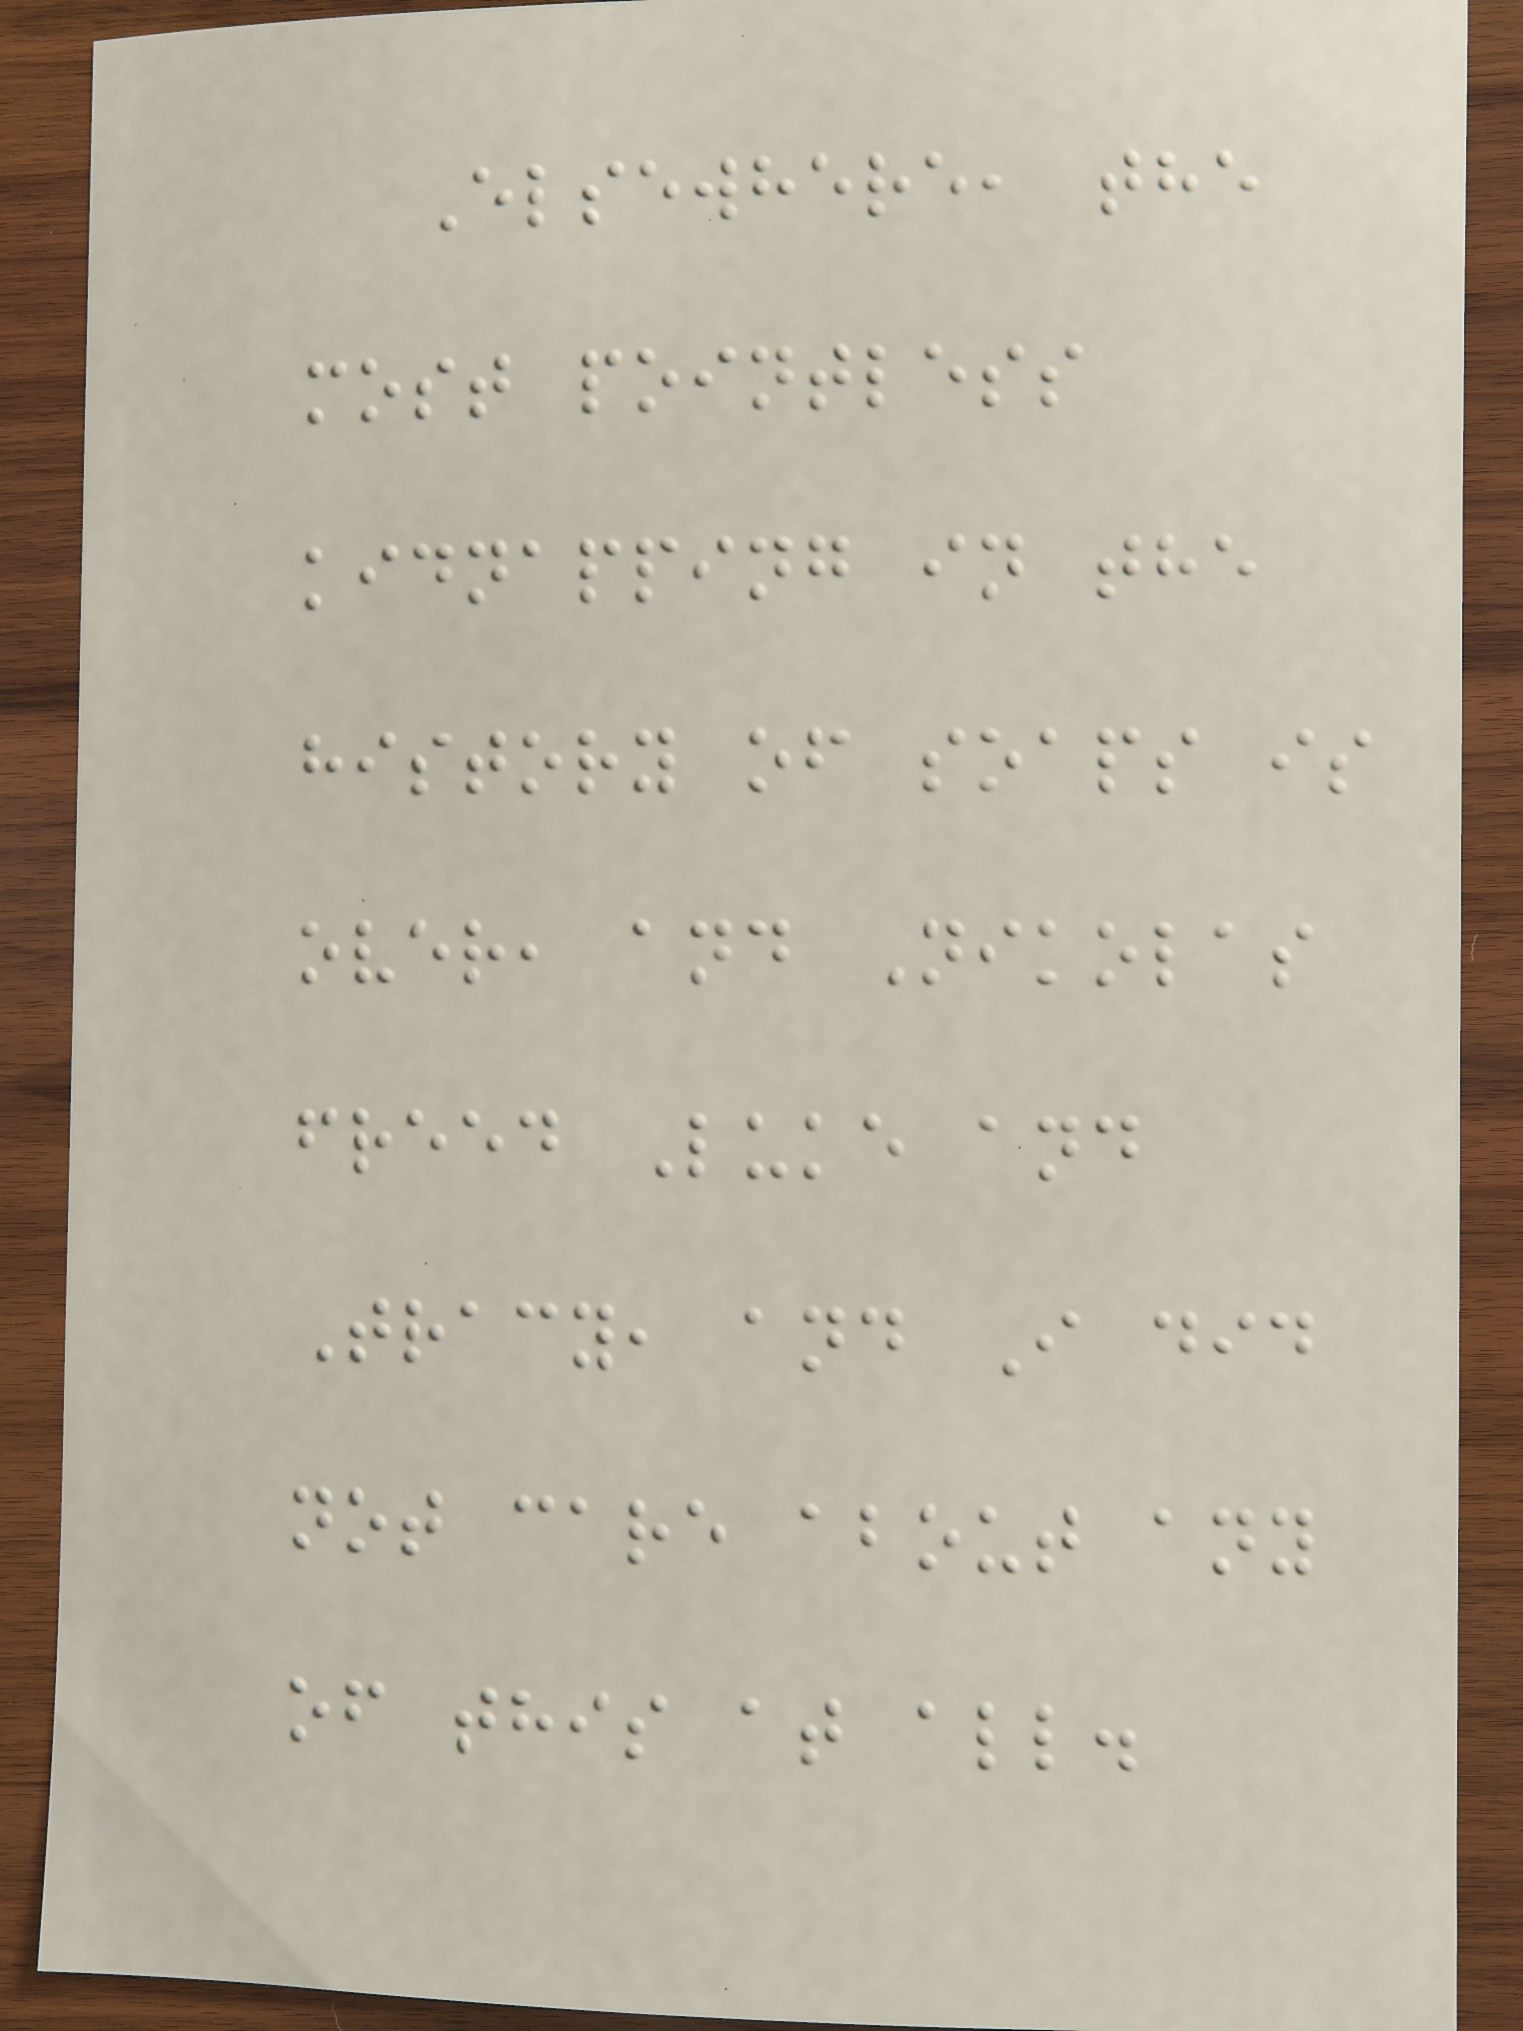Elsewhere, the
most pointless
kidnapping in the
history of soaps is
over, and Nikolas
freed Luke and
Tracy, and I did
not care about any
of this at all.
